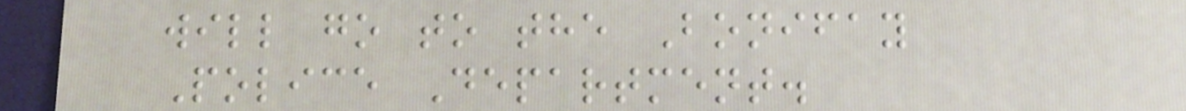will go to the Bonifay
Police Department.
